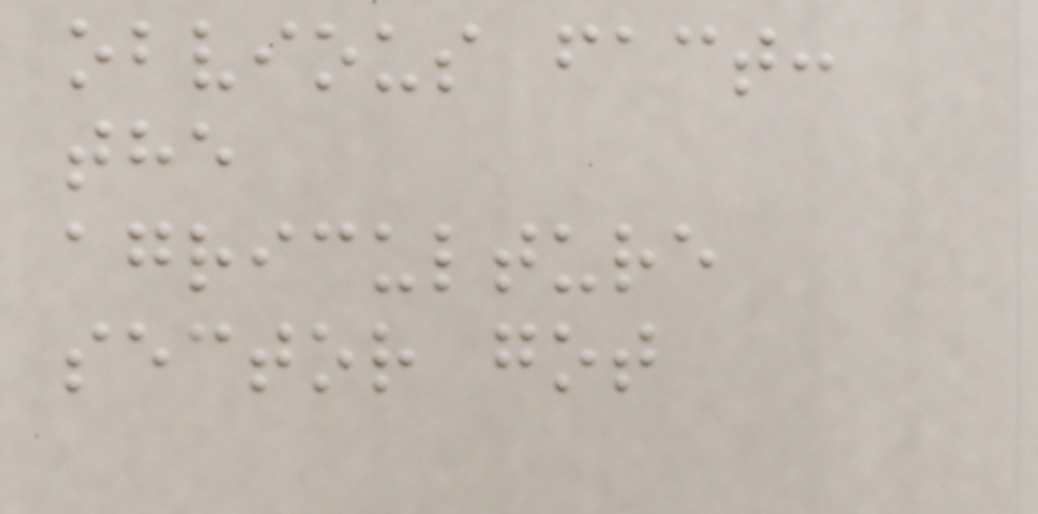obvious fact:
the
agriculture
sector got
